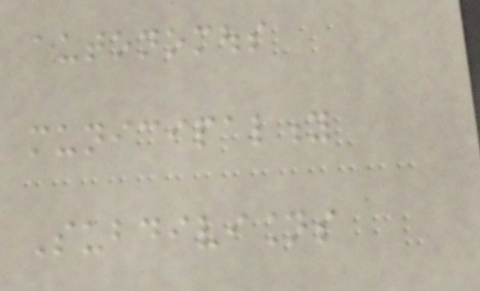autonomous
municipality
Subdivisions
